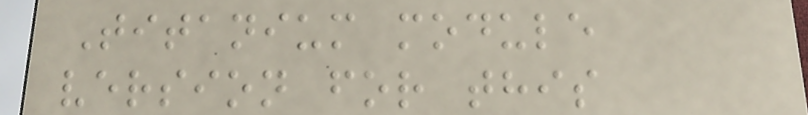Titanium module
version for this
